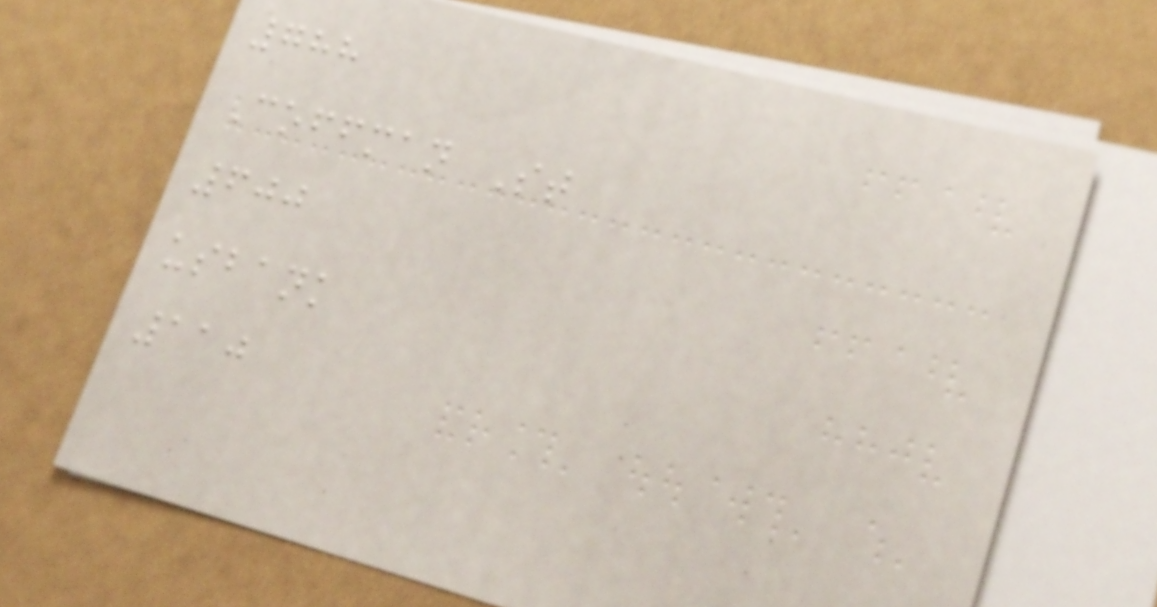788
Coffman St
600
usbank
110
